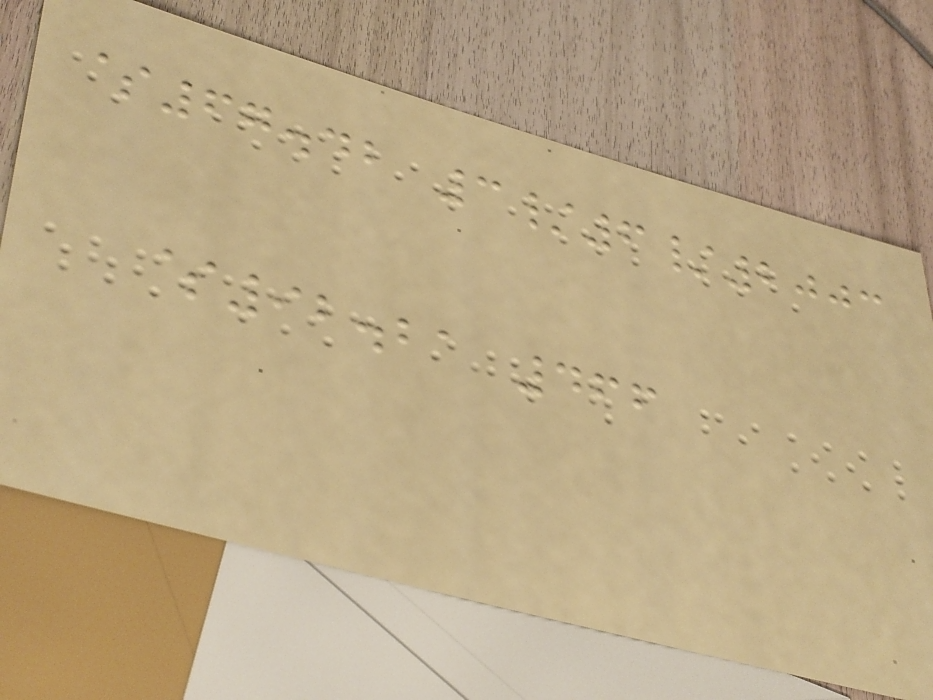$67.42 3/6/2003
$92.21 466
